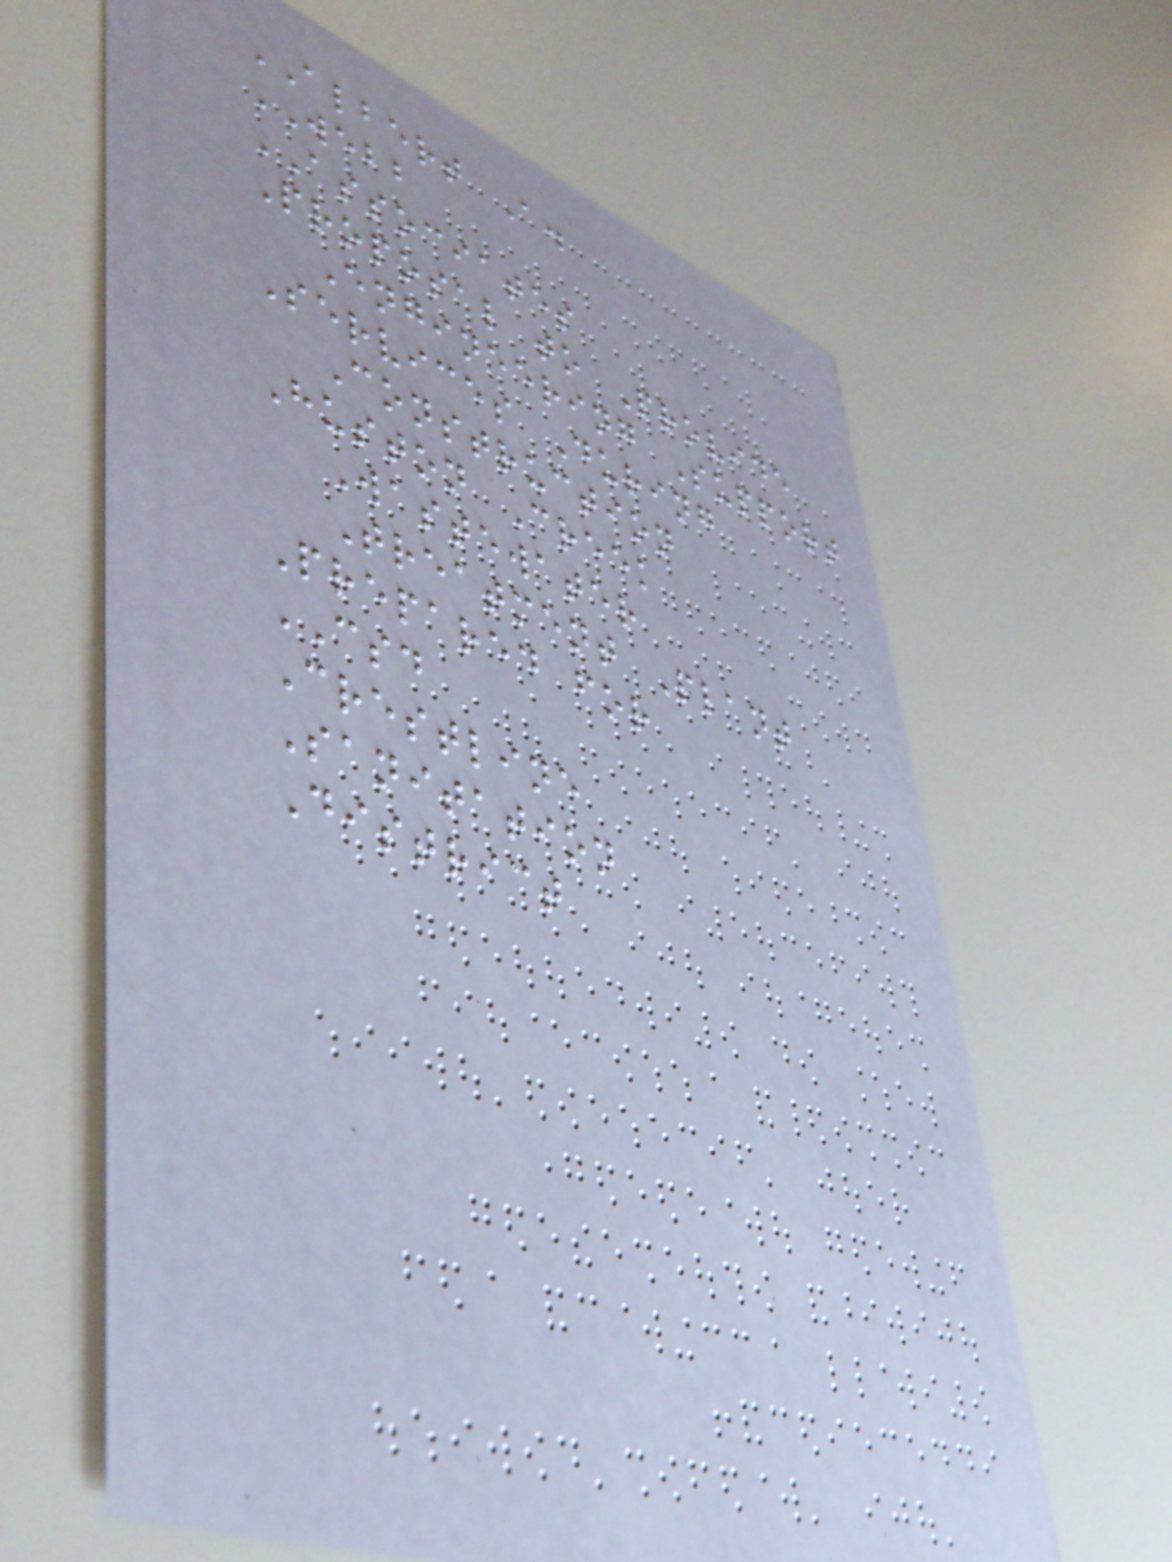ALBERT A.
WEBB
ASSOCIATES
Proposal to Provide
Engineering Support
Services During
Construction
Huston Creek
Wastewater
Treatment Plant
Prepared for
CSD
Crestline
Sanitation
District
